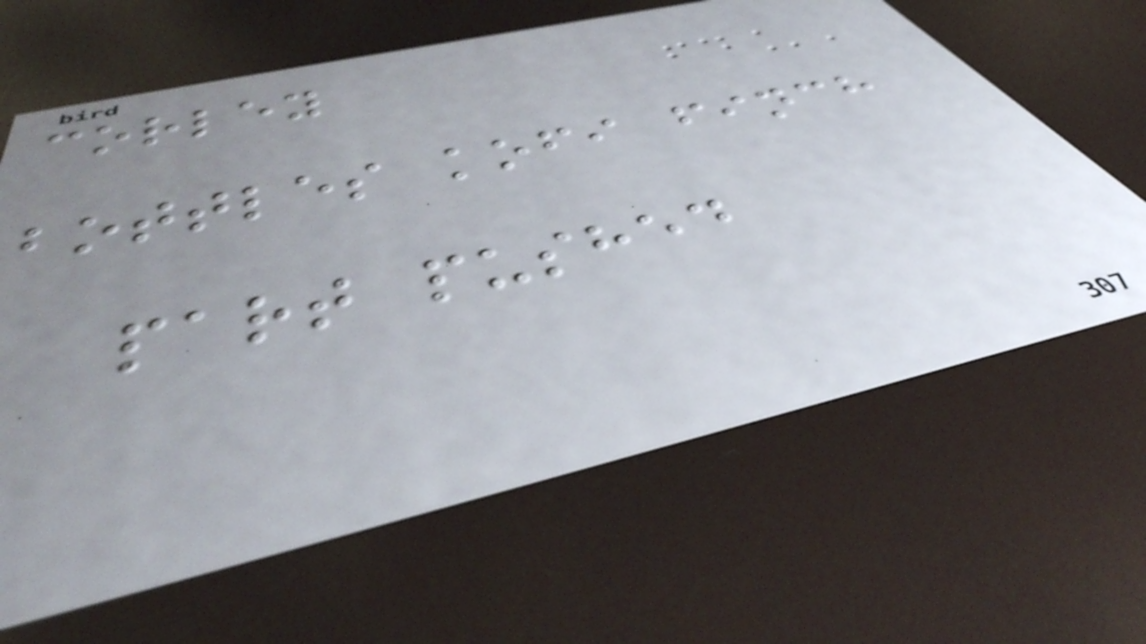corley
bottles kofi finch
part pushed
